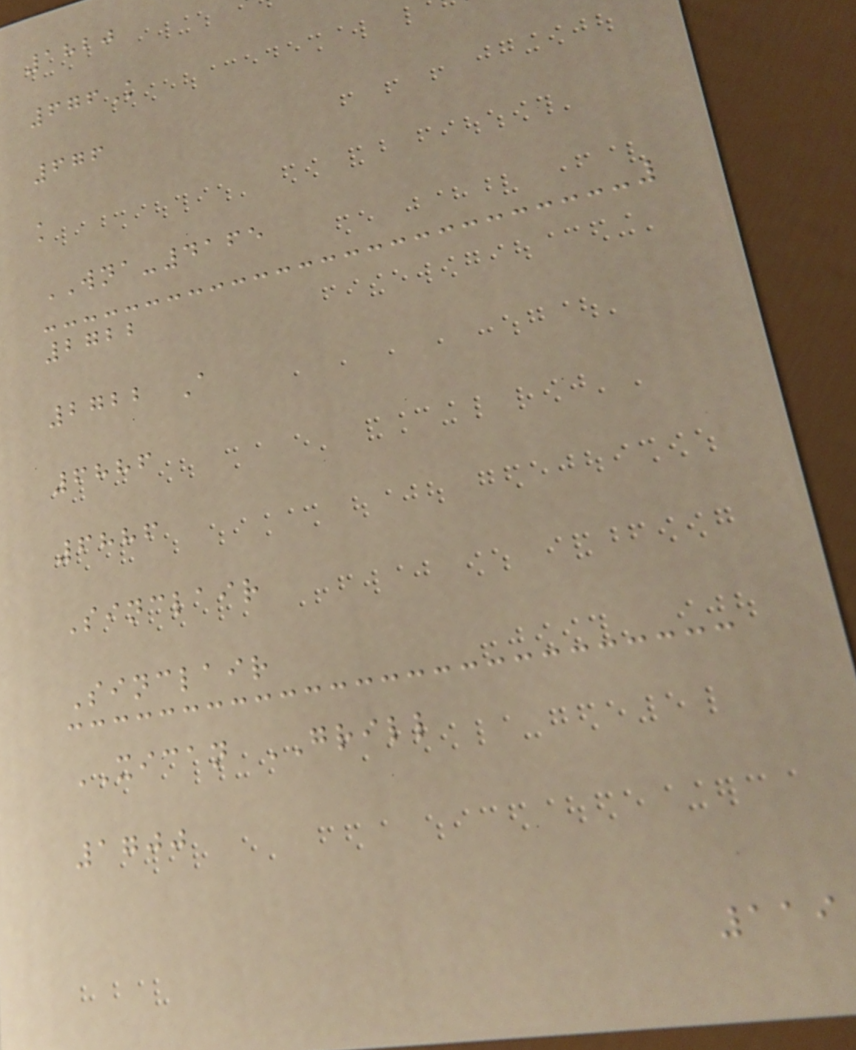1820
676K
676
k
WNA-4165
2722
2722 A
6886
6886
Sinclair
Sinclair
XICAN GRILL
1700
119
